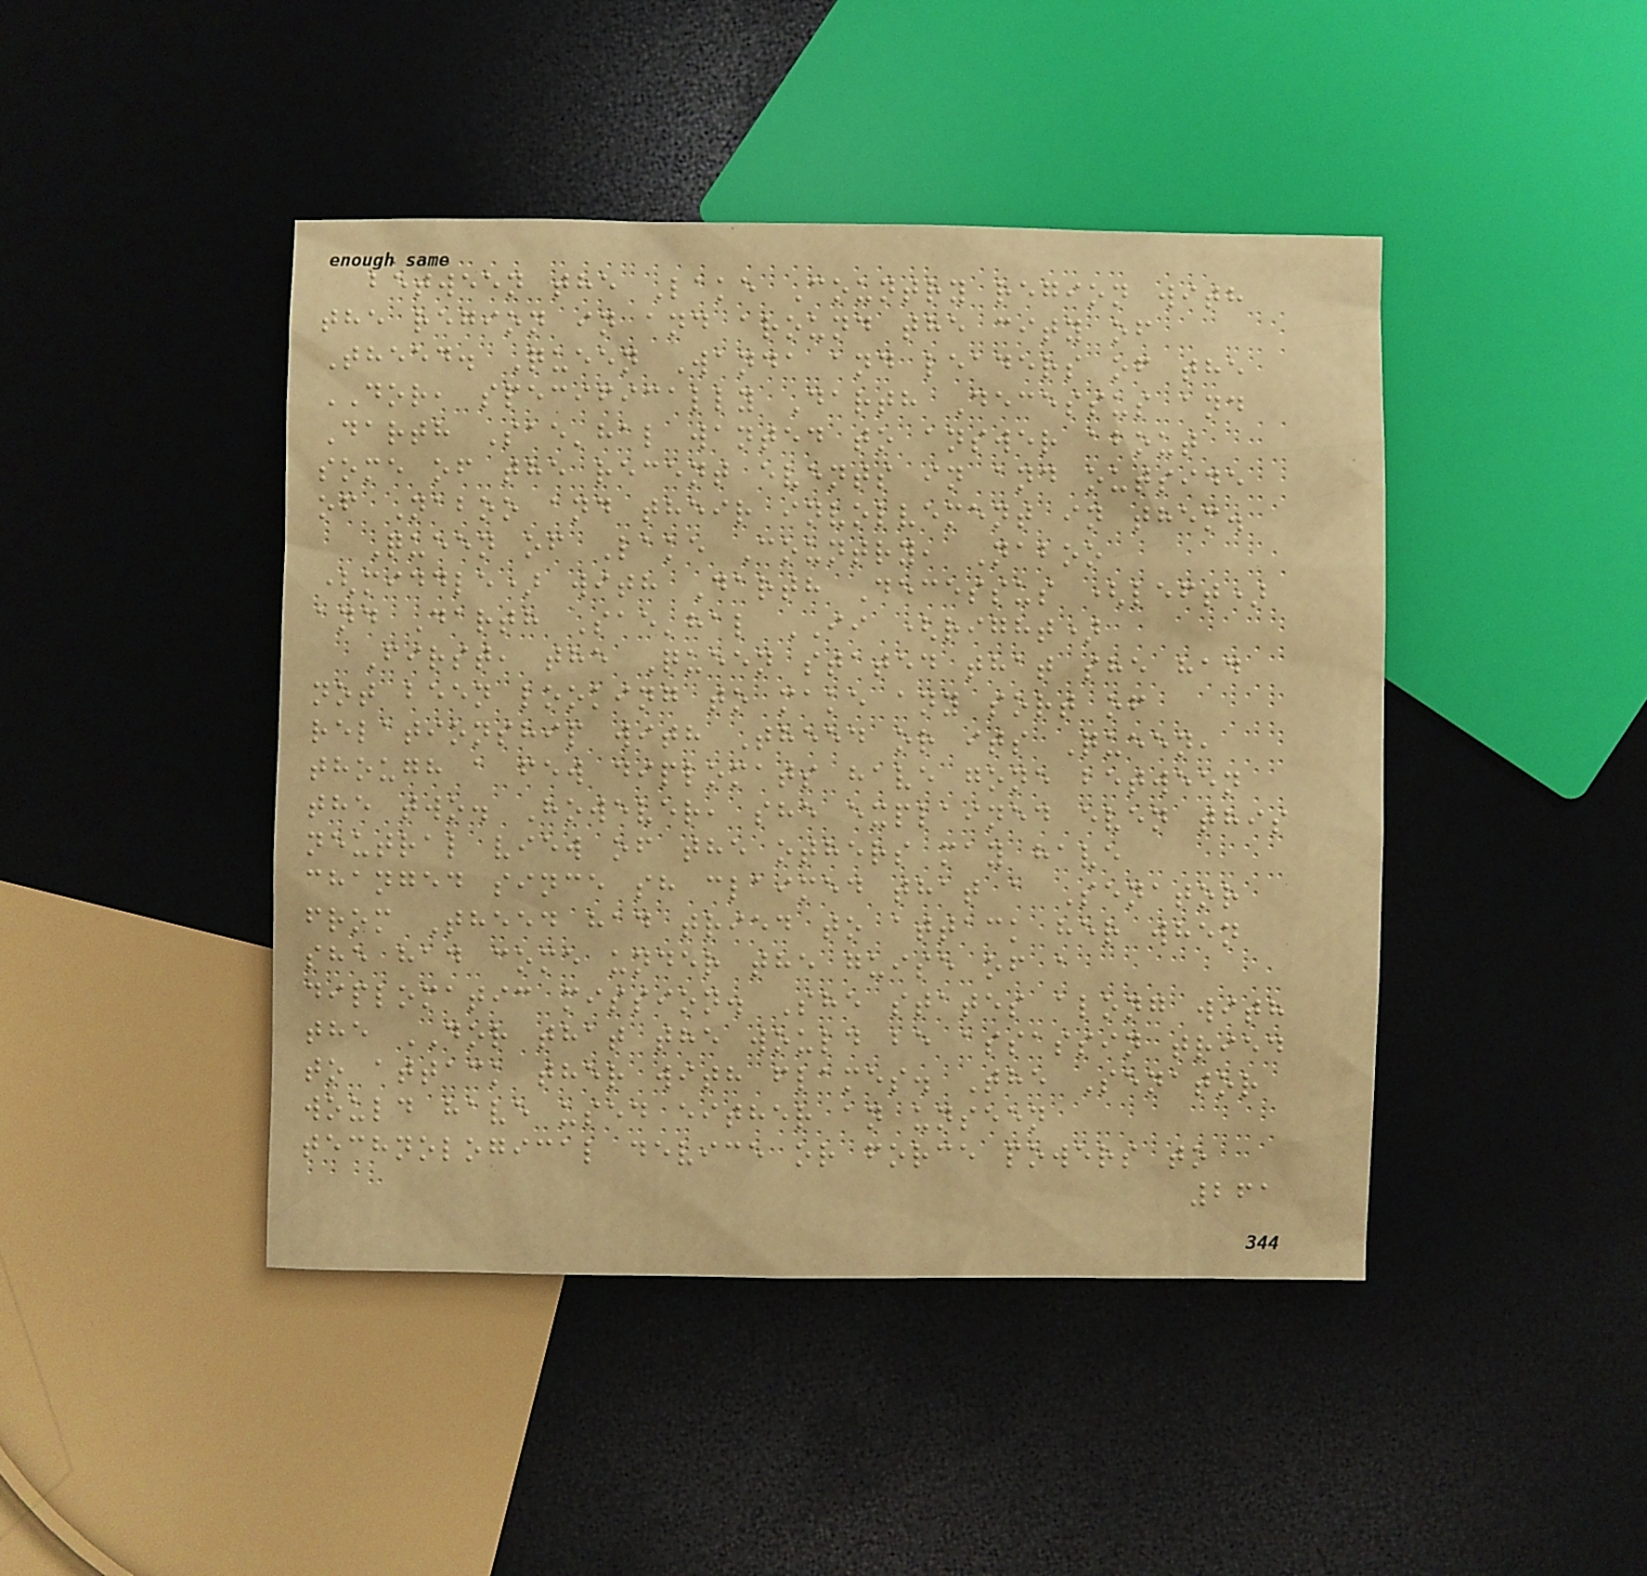between the Lake Country region with
the region in and around the city of
Theed. Queen Wanda and leaders of the
DOR, specifically Darth Decessus and
Darth Sae'hal wanted to answer about
some of the recent events in and outside
of Naboo and their involvement in them.
Queen of Lake Country, Naboo
(middle) with Darth Decessus (left)
and Darth Sae'hal II (right)
First, the Queen stated that she had
not been looking to make any sort of
relationship with Theed or its Queen,
though a few diplomats have gone between
the two. However, she explained even this
neutral view of the others may have
changed since sh claimed that a Senator
from Theed had tried to attack her when
she had come under the guise of a
diplomatic mission. She states along with
the DOR that the would be assassin tried
to attack ther with flames. The Senator
would have used either an unseen
technological device or force powers to
261
